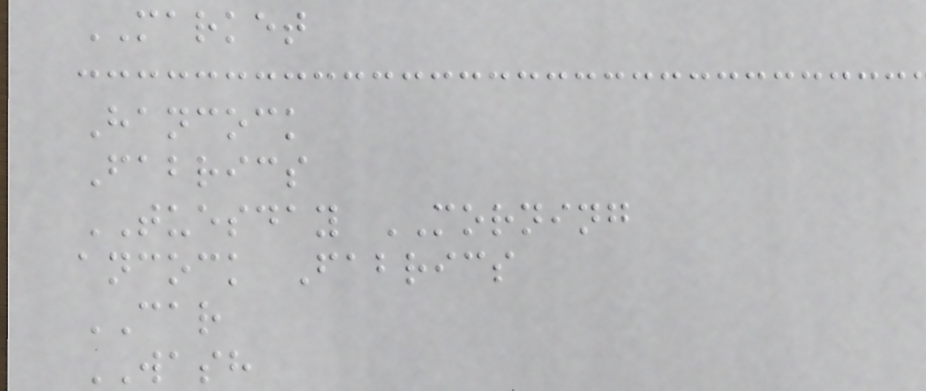MARKET
Hancock
Fabrics
TUESDAY MORNING
ancock Fabrics
CAR
WASH
